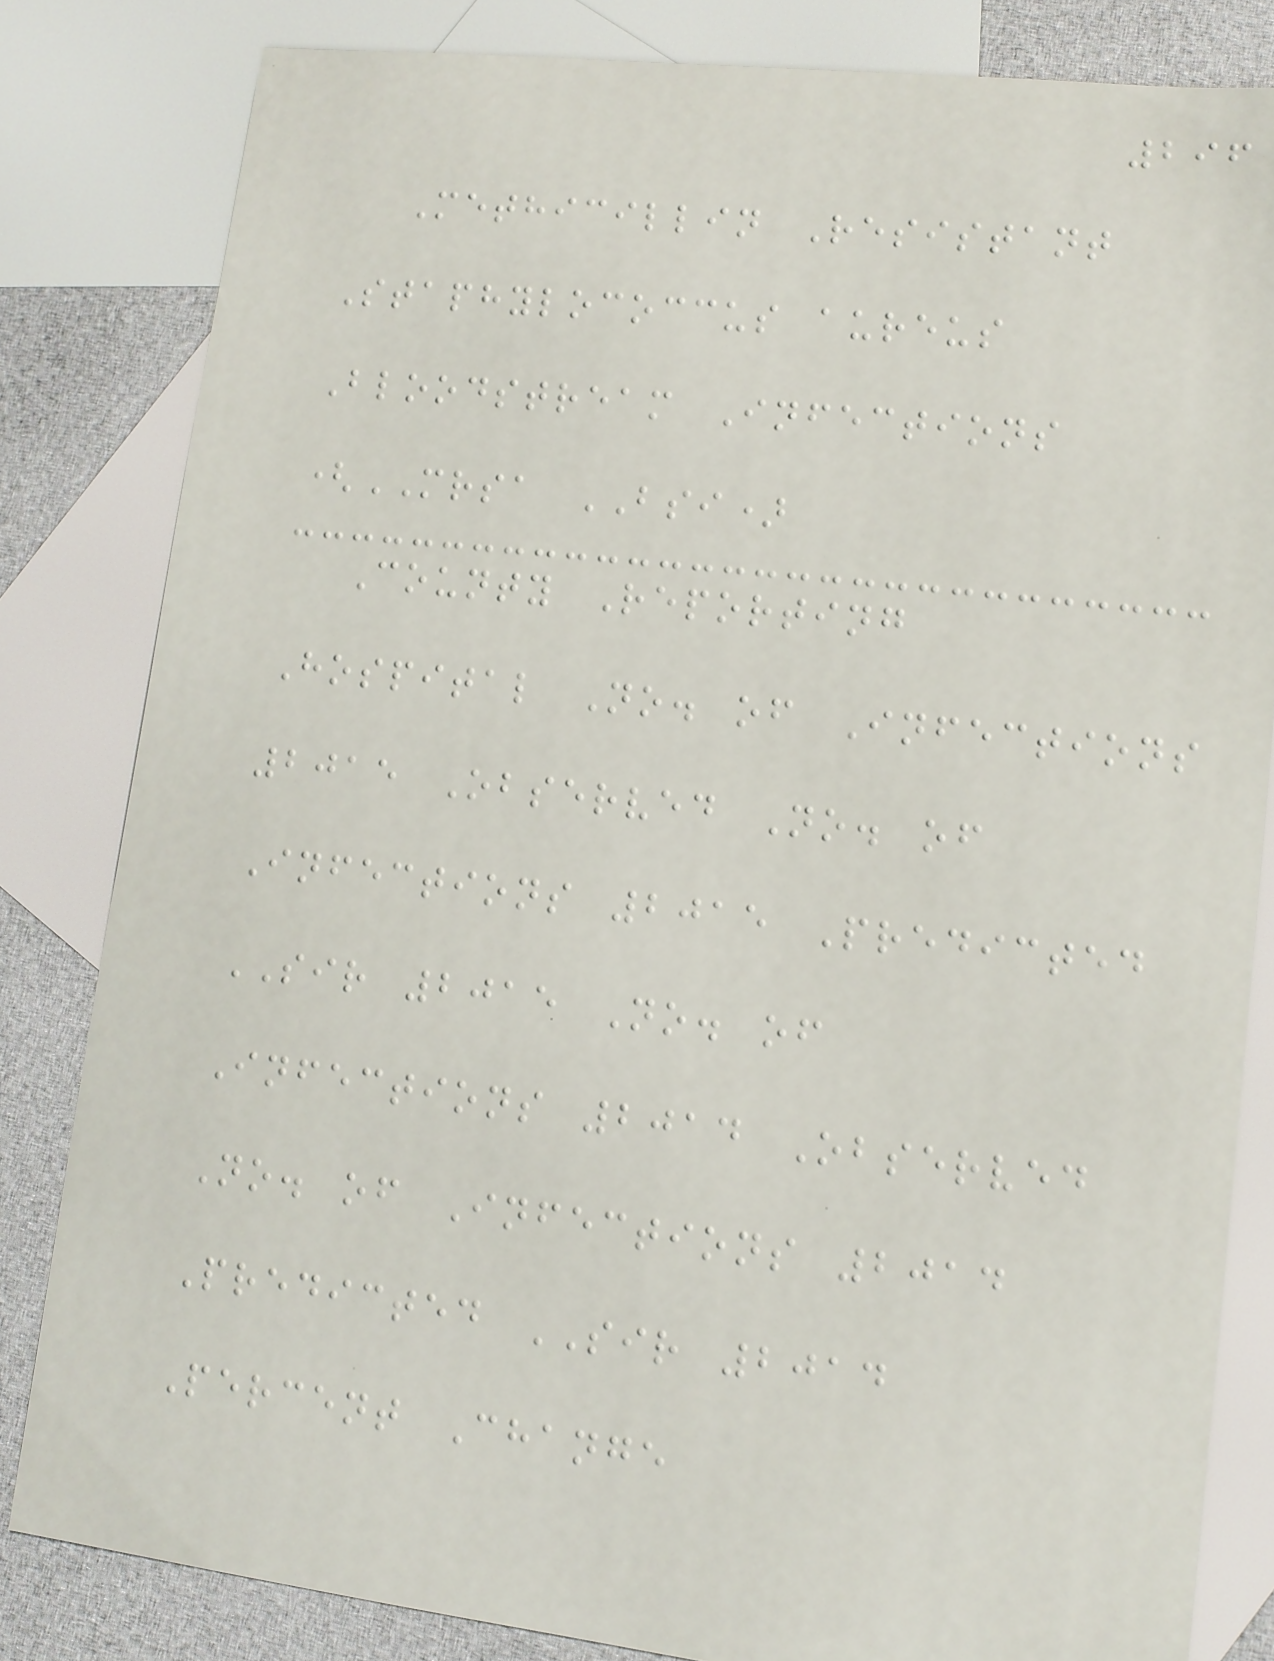296
Methicillin Resistant
Staphylococcus aureus
Bloodstream Infections
(MRSA BSI)
County Reporting
Hospital No. of Infections
2015 Observed No. of
Infections 2015 Predicted
SIR 2015 No. of
Infections 2014 Observed
No. of Infections 2014
Predicted SIR 2014
Percent Change
